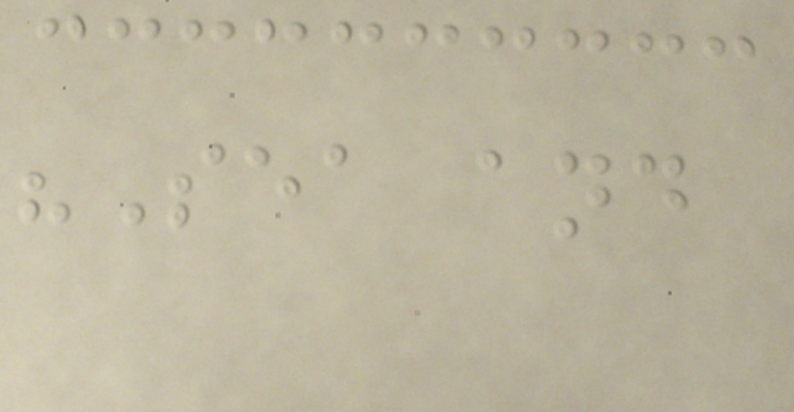"Sea and
